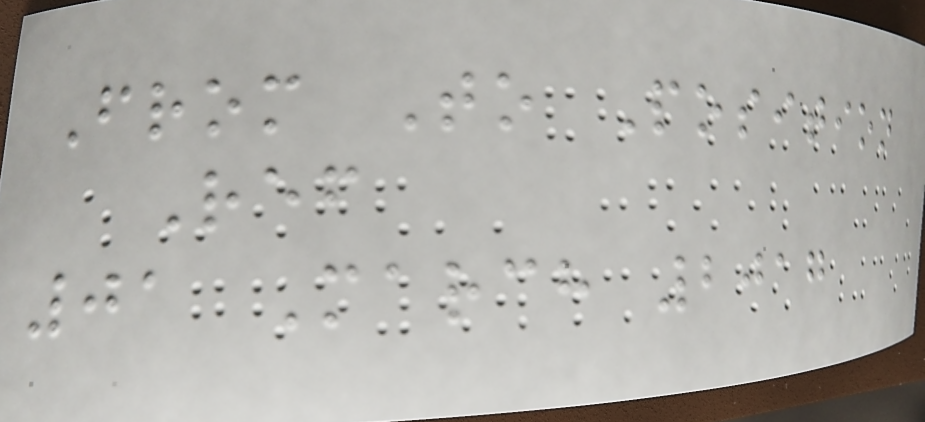From To Position
Ref
01 March 2017
